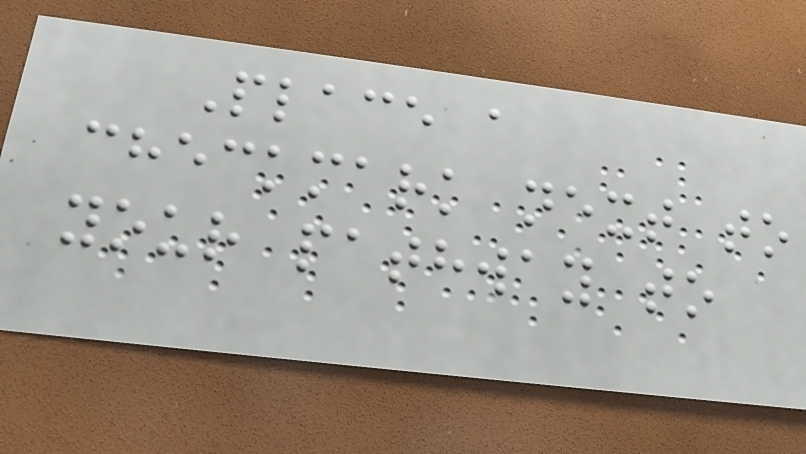Place a
checkmark next to
your pathway to
